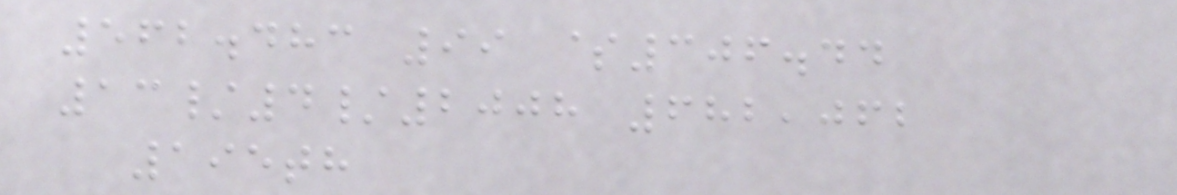562.483 99 $306.44
13/4/2008 682,062
195th
